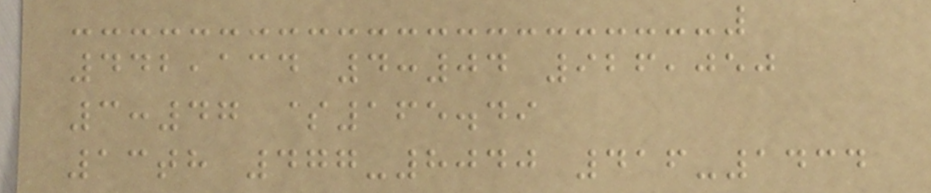442,134 4:04 926,050
3:47 $165.49
13th 477-8040 416-1434
